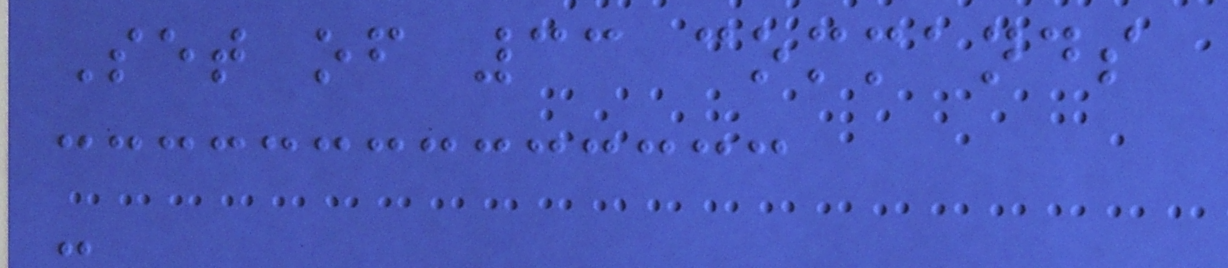Set of 33 commands
-
